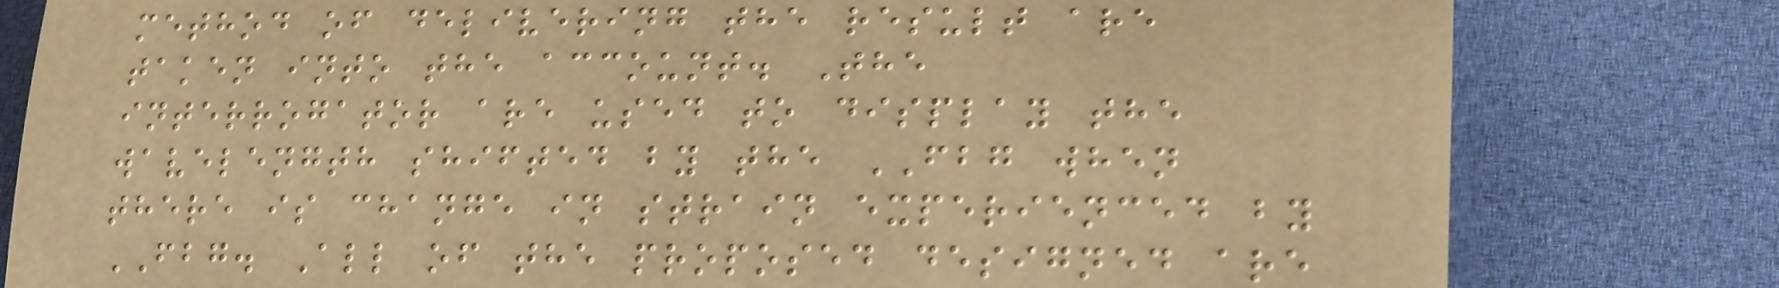method of delivering the result are
taken into the account. The
interrogator are used to display the
wavelength shifted by the FBG when
there is change in strain experienced by
FBG. All of the proposed designed are
